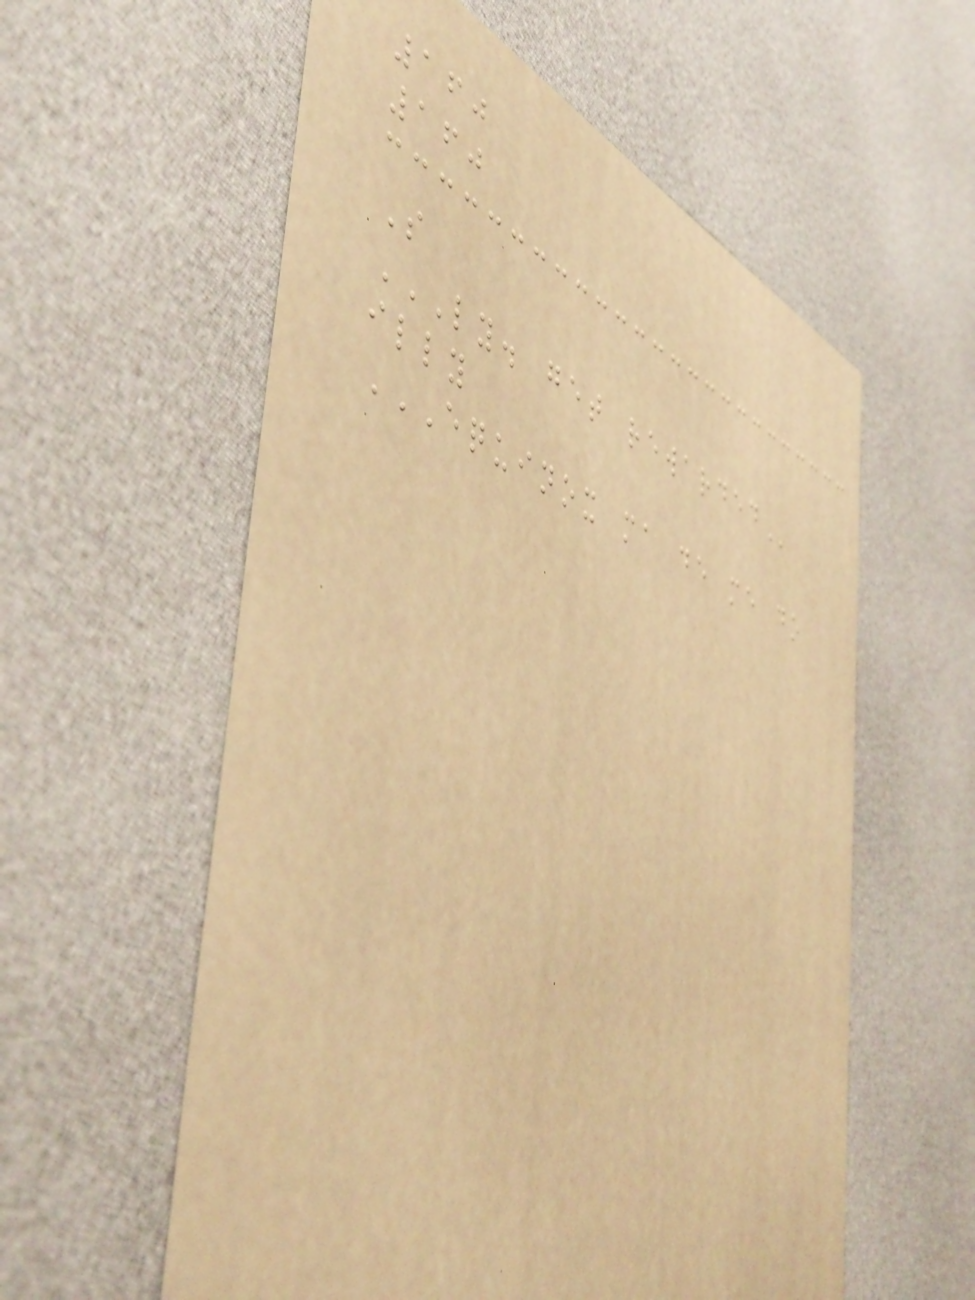160
160
S
LY. GET REWARDED
illy
EQUINOX MA DE ME DO
